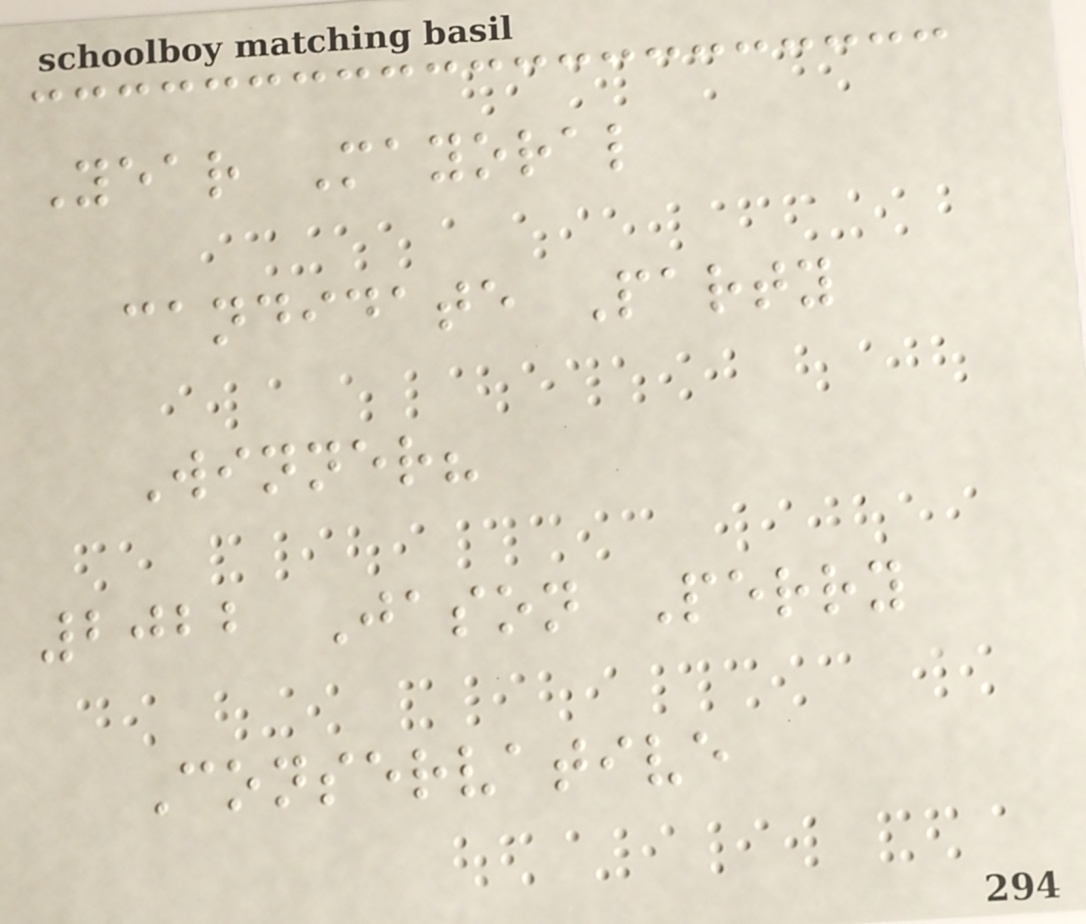Year Mayoral
candidate Party
Winner?
2022 Jason Perry
Conservative
